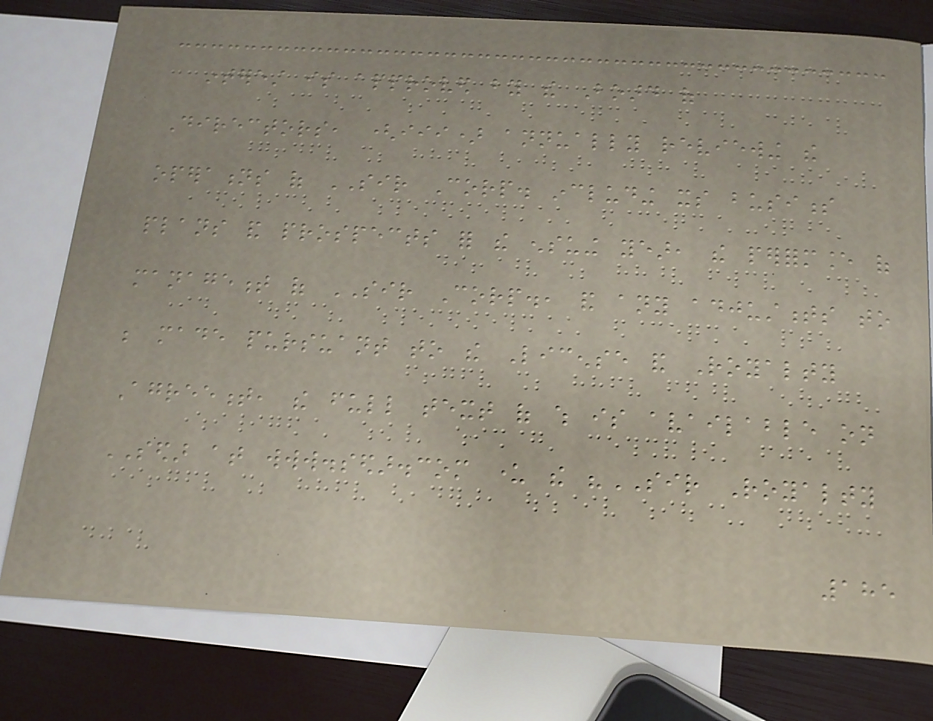interest is approved by the Board of
Directors, (iii) annually reviewing the
operations of SIR Corp. including its business
plans and prospects for the ensuing year, the performance of
management of SIR Corp., and any adjustments to
be made pursuant to the License and Royalty
Agreement, the full text of which is available on
SEDAR at www.sedar.com under the "SIR Royalty
185
